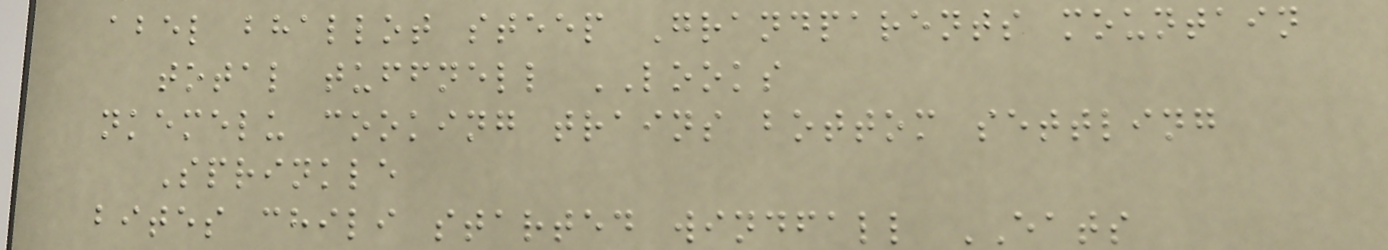abel bhallot steep Grandparents mountain
total tuffnell LOOKS
nkemelu cooking trains bottom settling
Sprinkle
bites chili started windfall EATS
